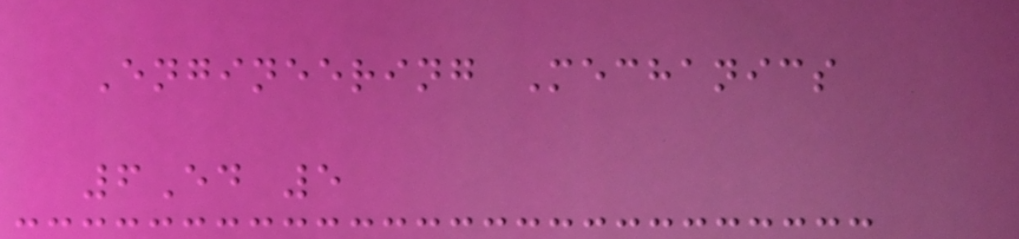Engineering Mechanics
6Ed 5
